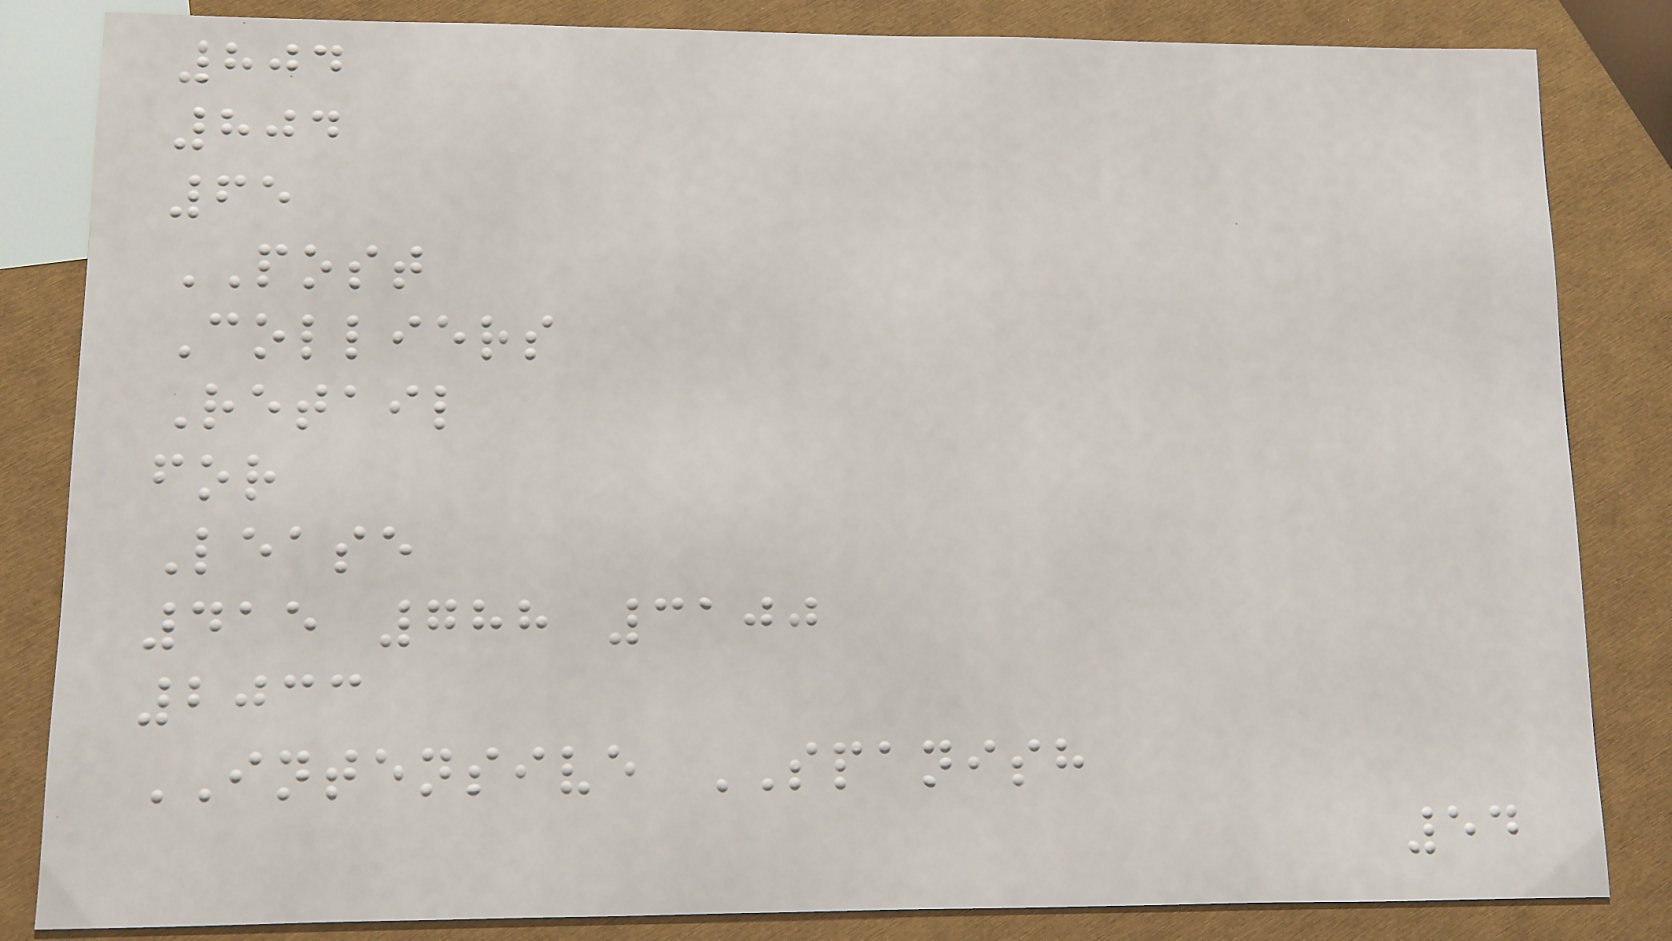804
804
65
POST
Colliers
Retail
for
Lease
415 788 3100
2033
INTENSIVE SPANISH
54
